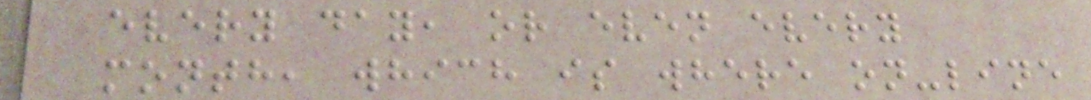every day, or even every
month, which is where on-line
